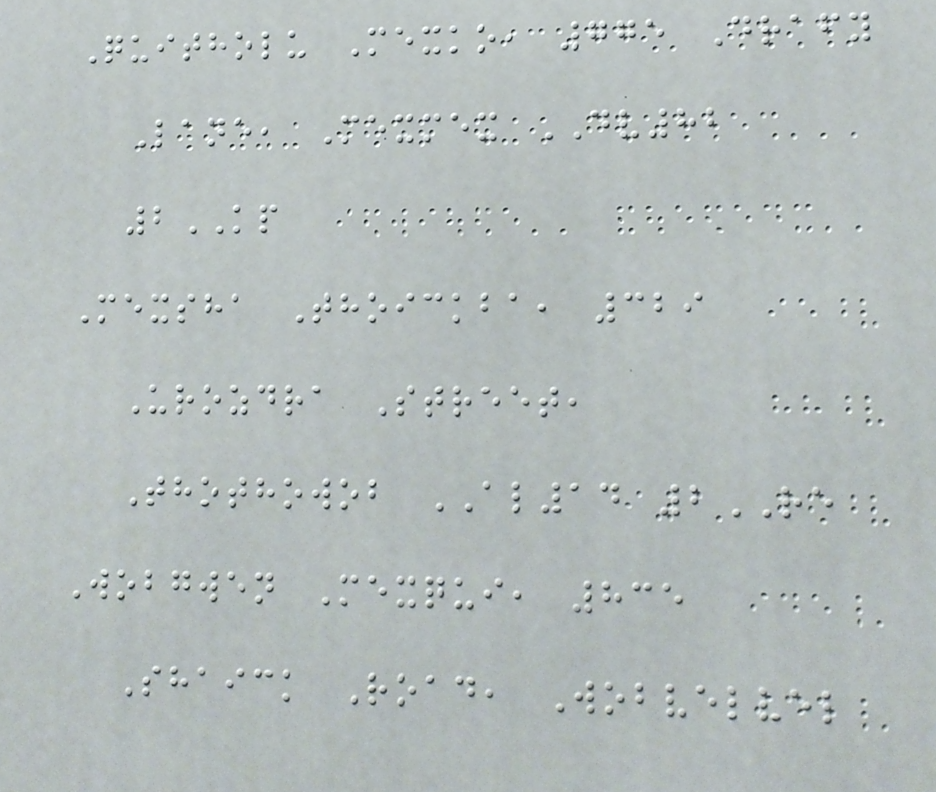Quitholu Mexko, 775 Drafy
Lane, Mexmex DV82
2KP
Mexsha Thoickba, 329
Urozdra Street,
Thothowob AL14 2RE
Wobgwen Mexqui, 835
Shaick Road, Wobvelvel
